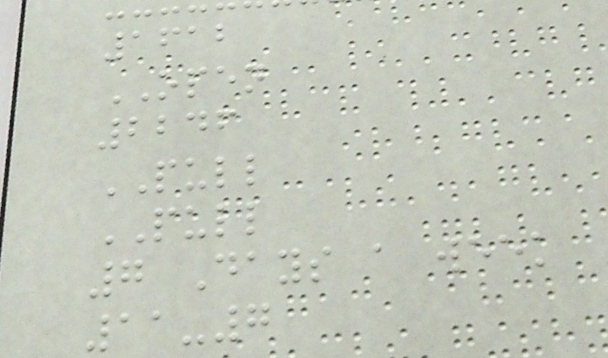1612
OPEN
2246
PULL
PULL
7 Days a week
11-7
